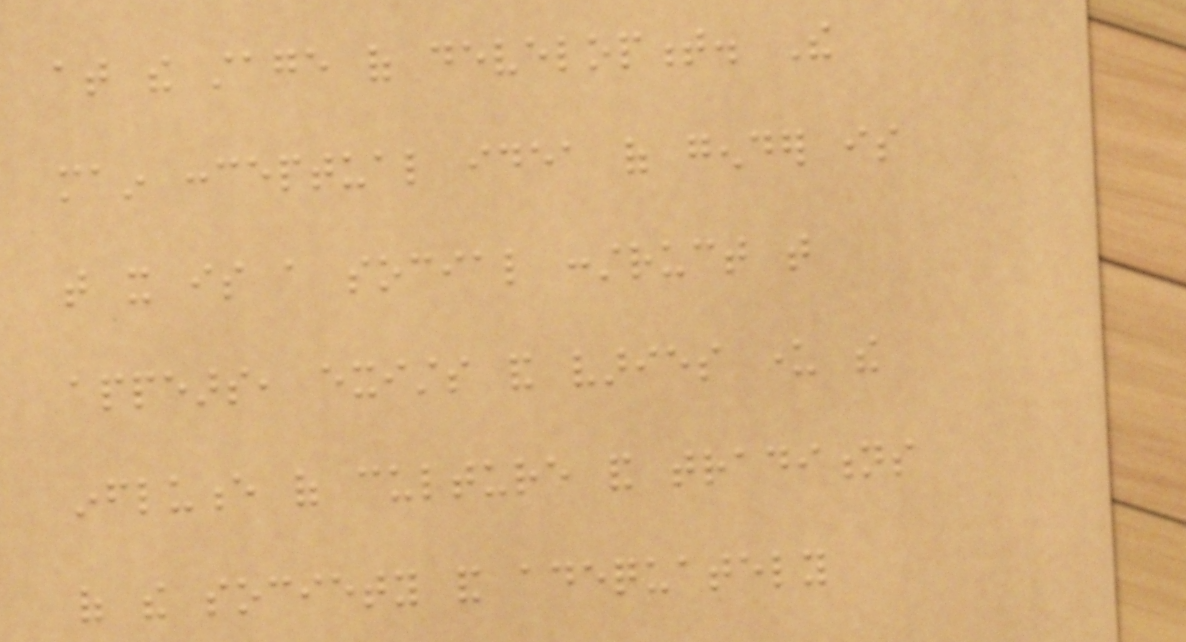at the stage of development. The
main conceptual idea of gender is
that it is a social construct that
appears, exists and varies under the
influence of culture and traditions
of the society and adequately
